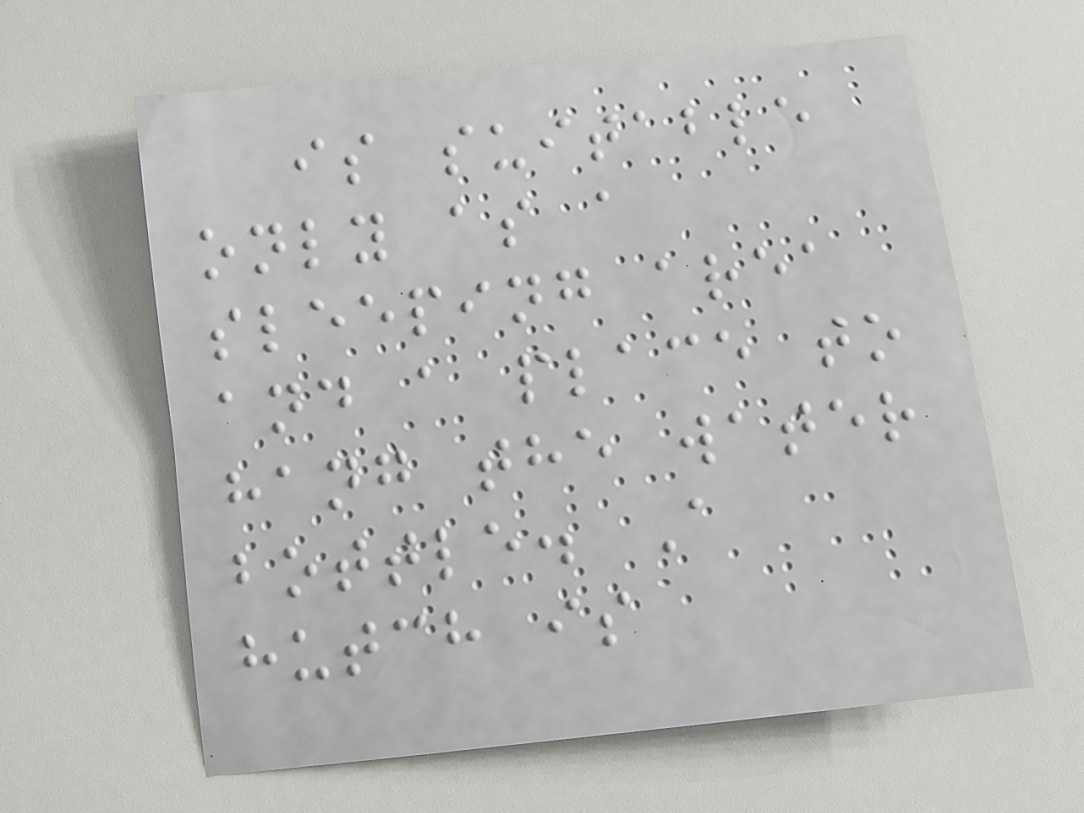is suitable
only as a
sleeping area
and a place to
hang the water
bottle. A
hutch is
